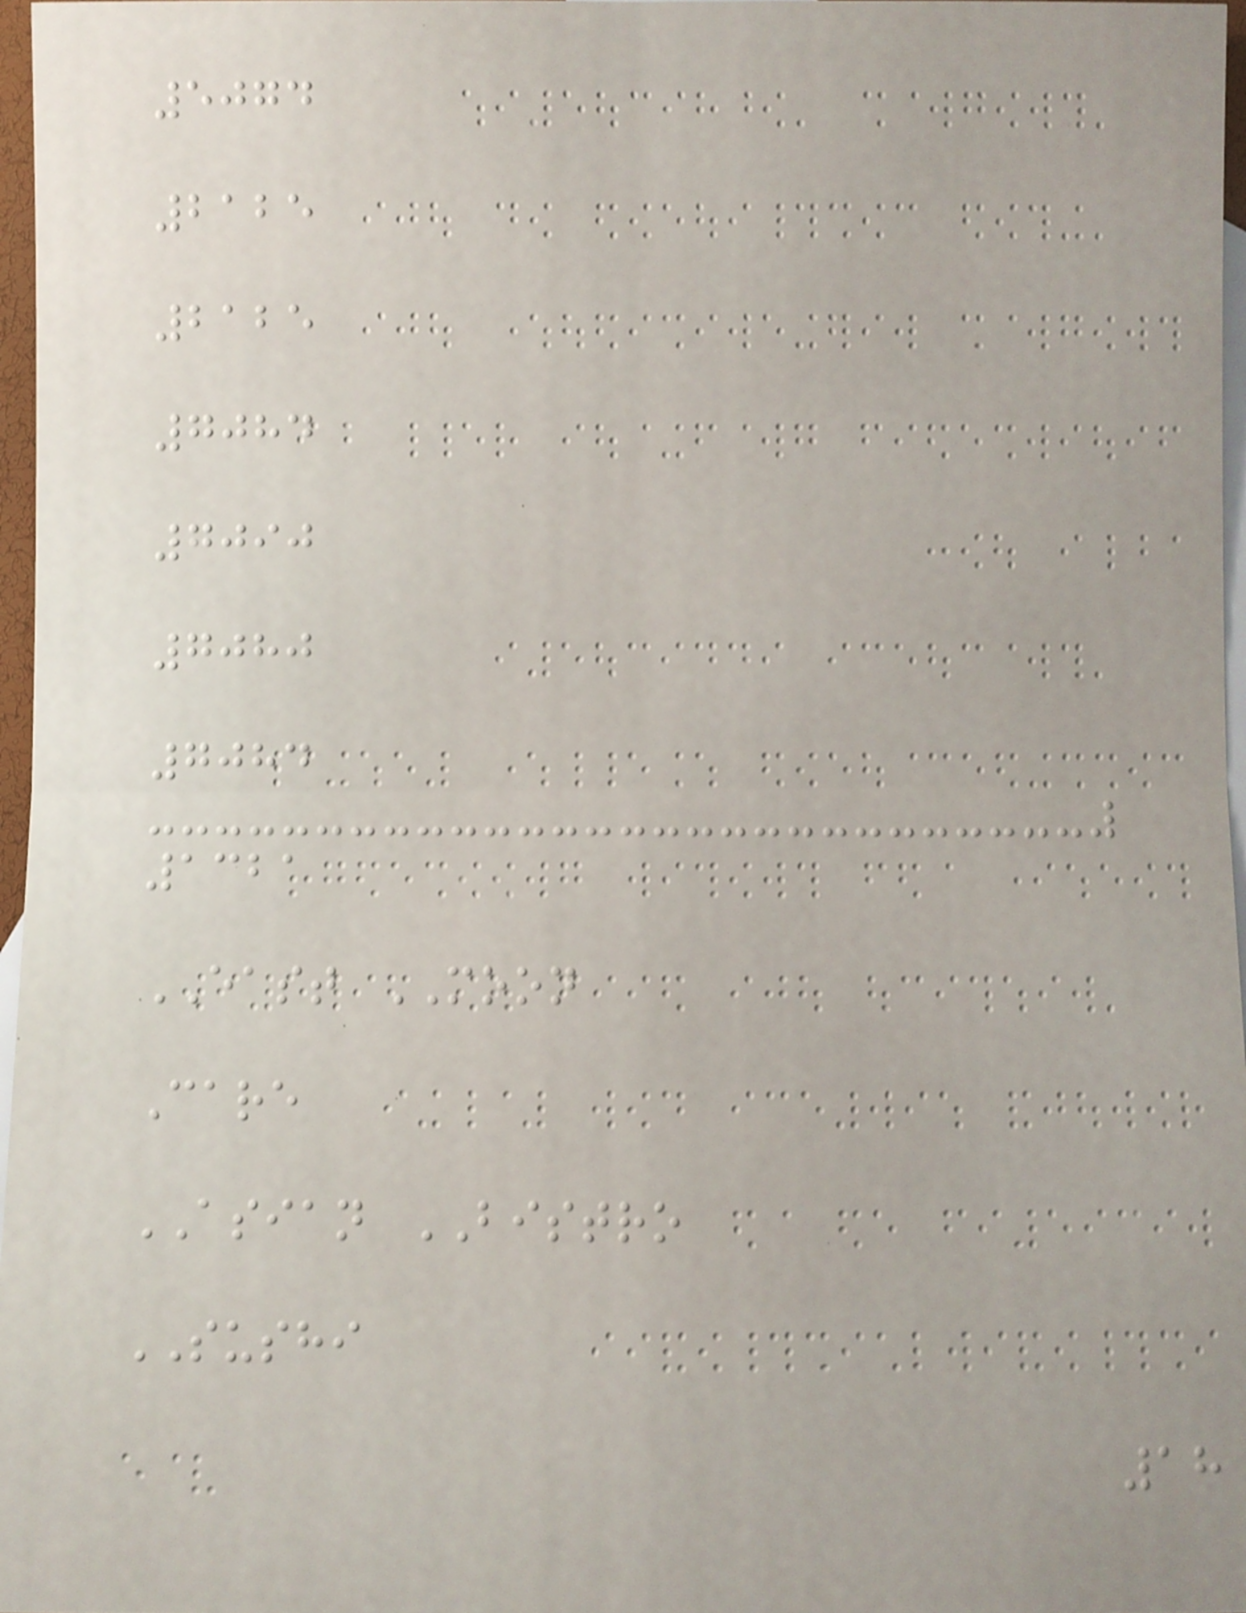5074
2125
2125
7084
7090
7080
7084
1321
EAST MOON
Care
ASIAN BISTRO
SUSHI
18
